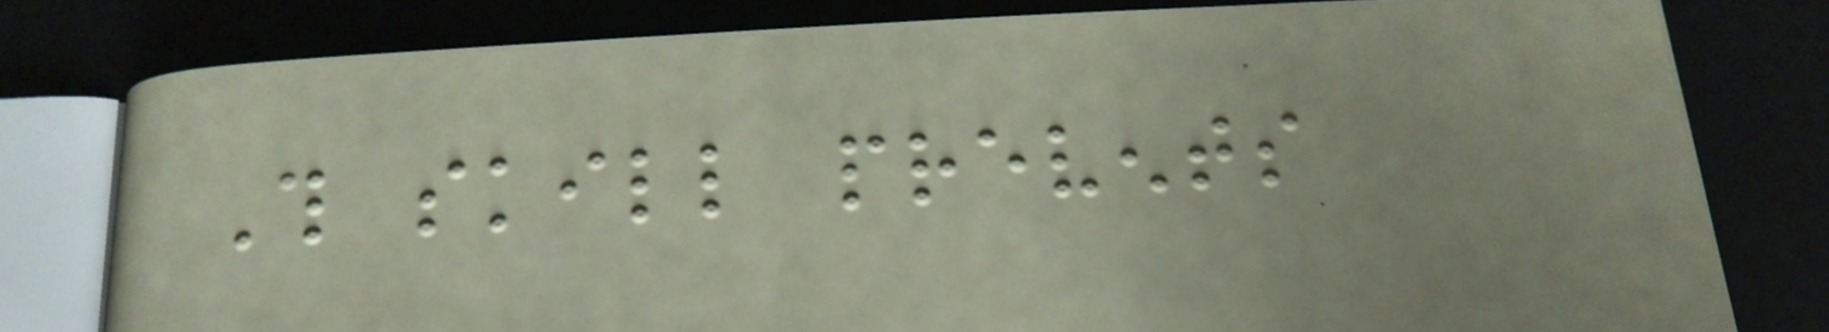This skill prevents
